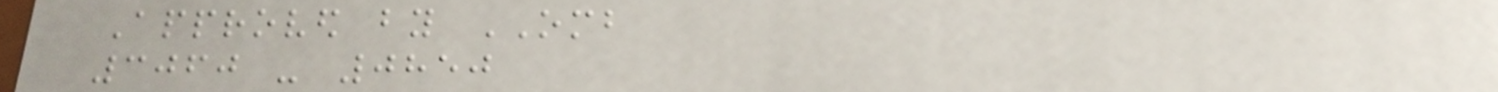Approved by OMB
3060 - 0850
